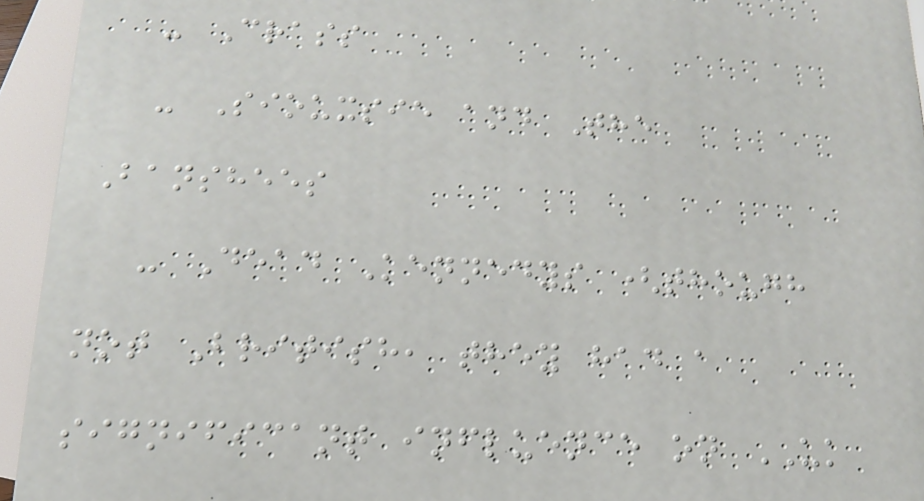- Crass
- Siouxsie and The
Banshees
- Dead Kennedys (though
not British, they had a
significant influence on UK
